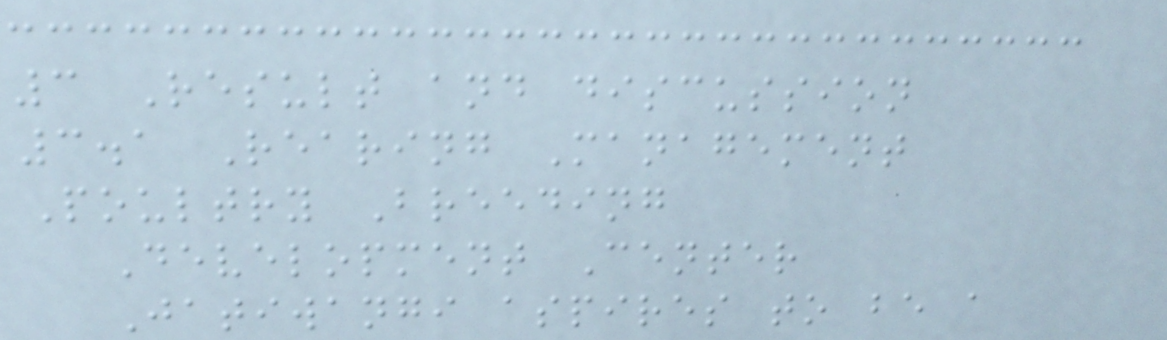3 Result and discussion
3.1 Rearing Management
Poultry Breeding
Development Center
Jatiwangi aspires to be a
